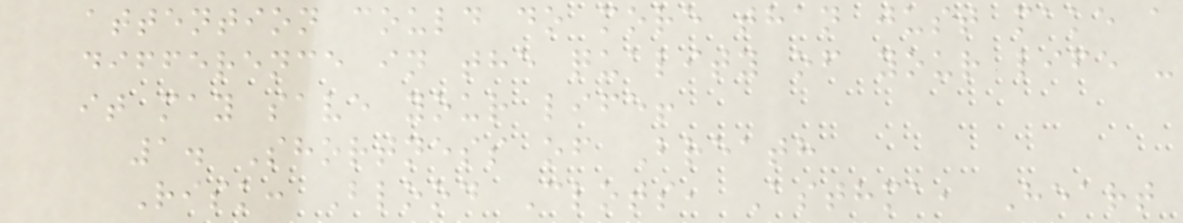attention could do more than just make a
difference in the quality of your life -
it may save your life!
1. Shortness of Breath
Risk: Blood Clots, Asthma, Heart
